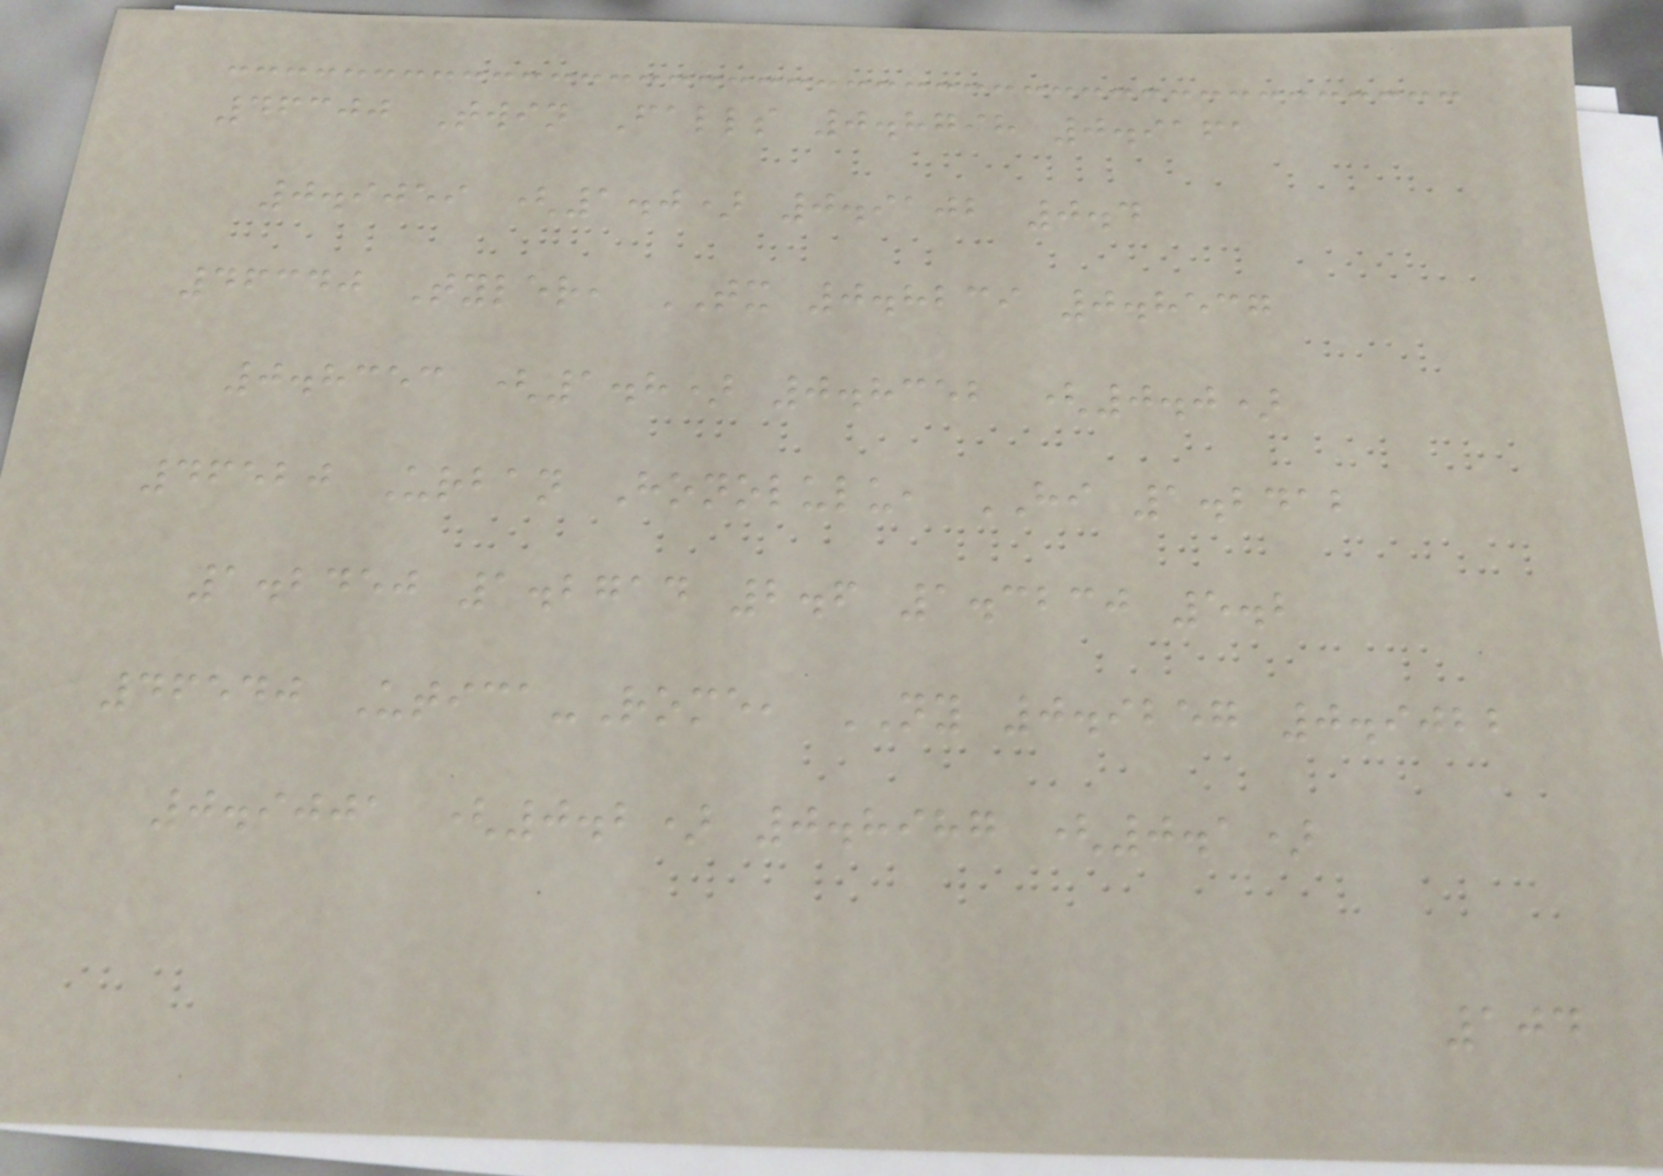46300 Twin Falls 0.8798 0.9161
0.9059 (1.0) 0.9102 0.4
46340 Tyler, TX 0.8239 0.8537
0.8353 (1.8) 0.8352 (0.0)
46520 Urban Honolulu, HI 1.2412
1.2450 1.2714 2.6 1.3230 5.2
46540 Utica-Rome, NY 0.9257 0.9022
0.9001 (0.2) 0.8987 (0.1)
104
